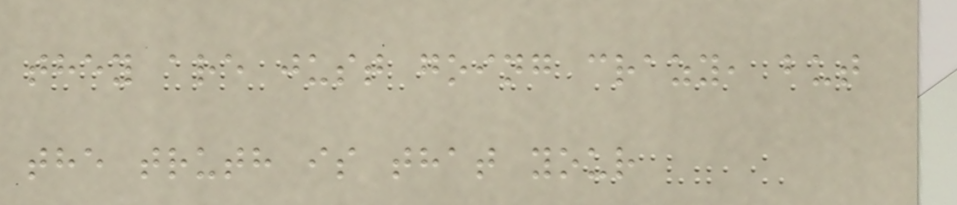they are just going crazy, but
the truth is that your
